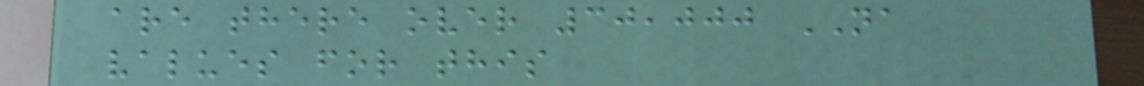are there over 30,000 NA
values for this
